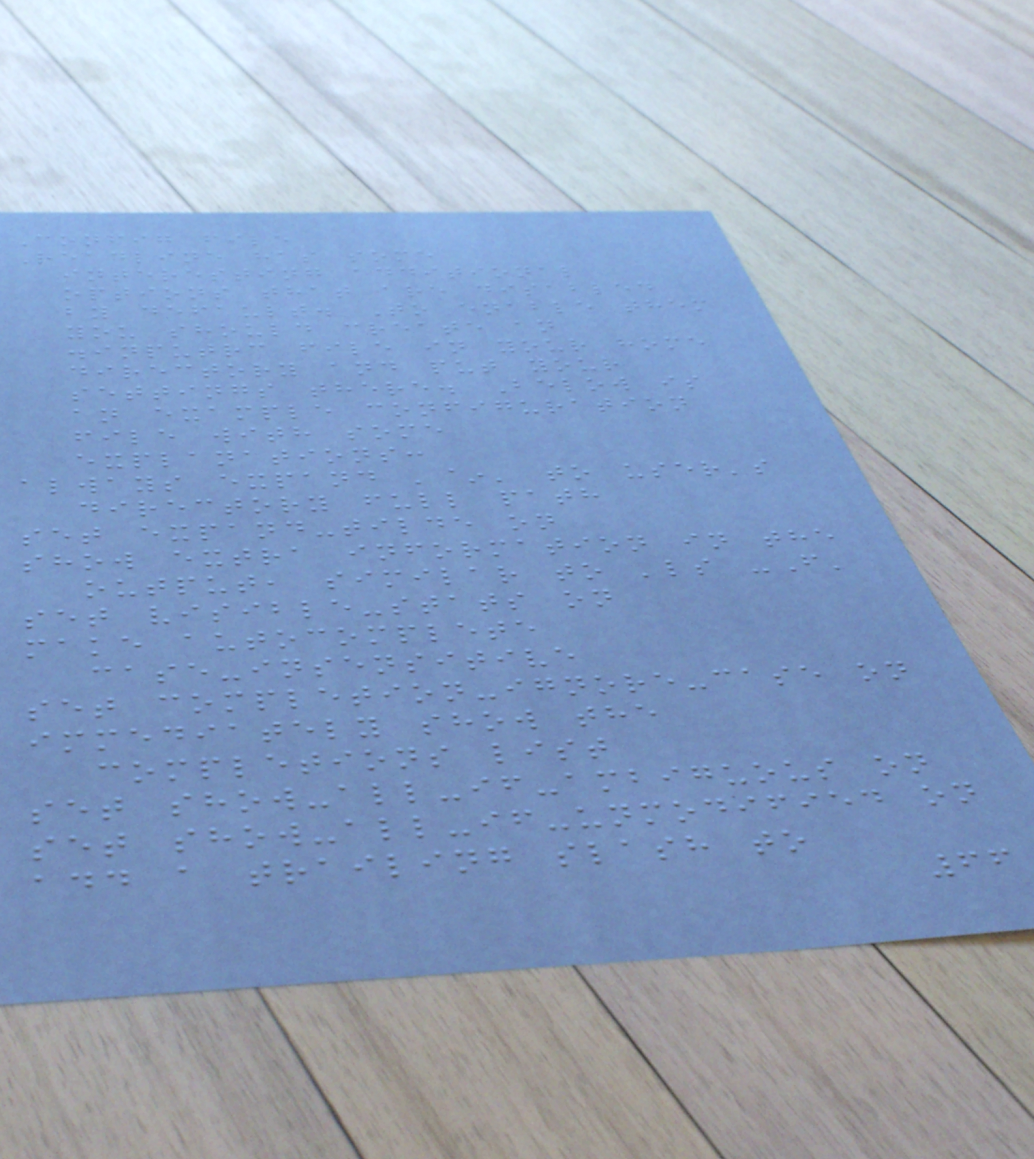Config file
Readline has some
interesting additional
options that are disabled
by default. To enable them
you should create an
.inputrc file in your home
directory and put your
settings there. Below is
an example configuration
file with some
explanations:
always expand '~' to user's
directory full path
set expand-tilde on
show extra information in the
output, similar to 'ls -F'
set visible-stats on
make autocomplete
case-insensitive
set completion-ignore-case on
immediately show the
completions list
set show-all-if-ambiguous on
set show-all-if-unmodified on
add a trailing slash to
66
